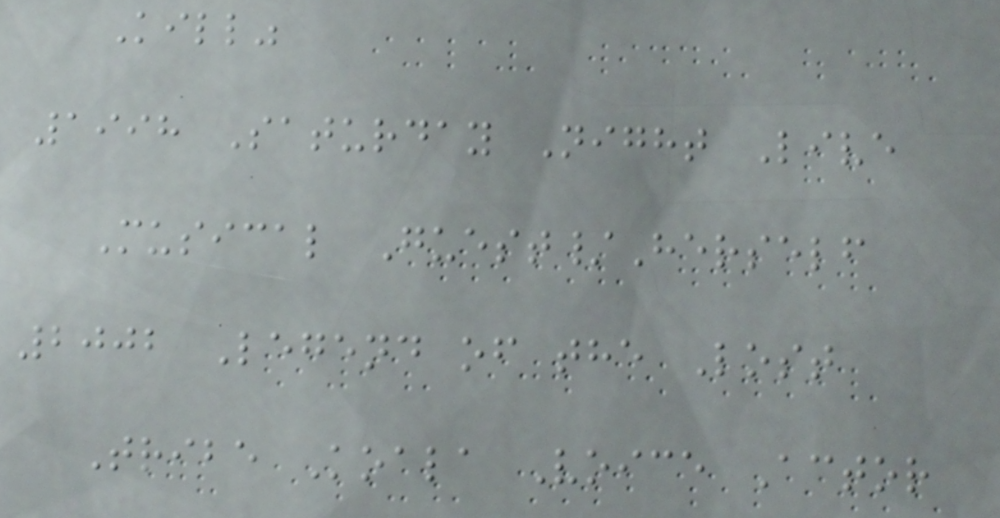Kill"
1998 Saturday Night Live
Musical Guest/Herself
2002 Legend of the Lost
Tribe Koala Voice Actor
